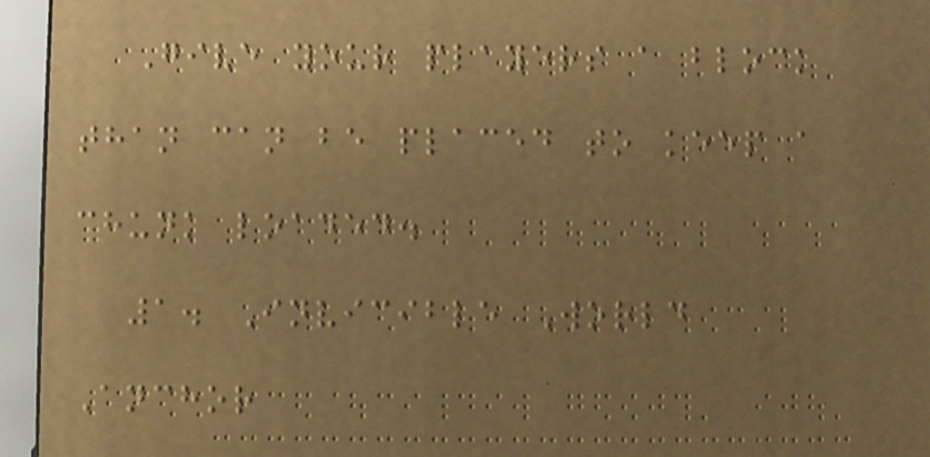Give your players a block
than can be placed to keep a
chunk loaded.
1. Invicible World
Anchor
